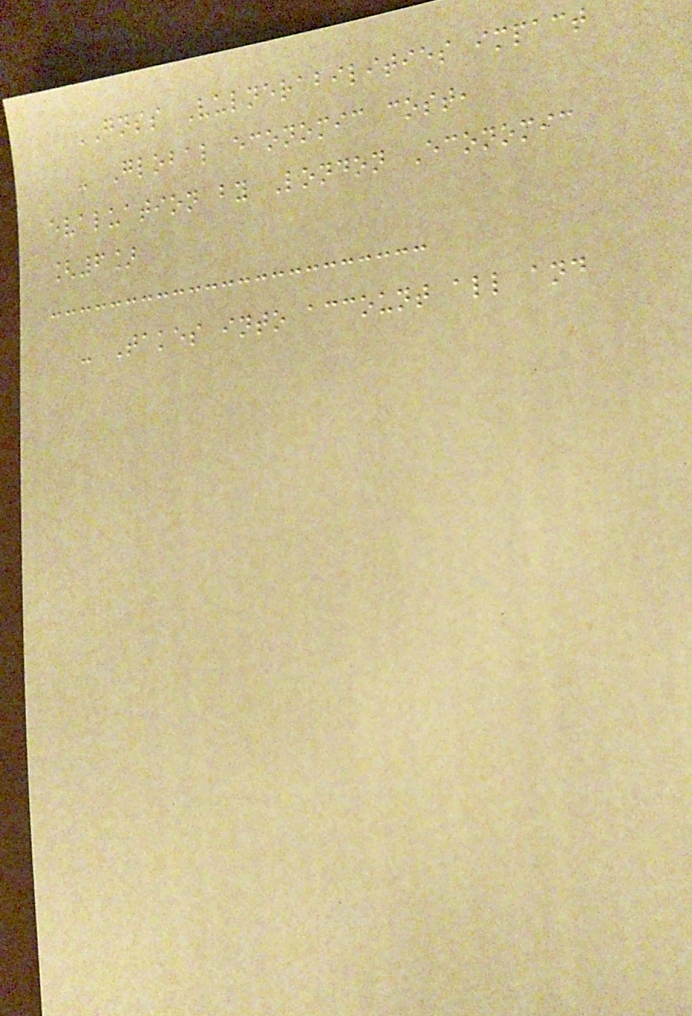GNSS Vulnerabilities impact
- Global economic cost,
evaluation by London Economic
[6]
- Takes into account all and
